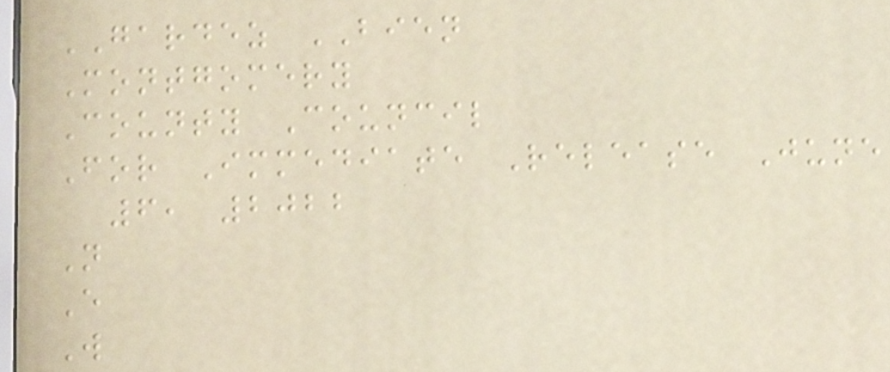GARDEZ BIEN
Montgomery
County Council
For Immediate Release June
6, 2022
N
E
W
